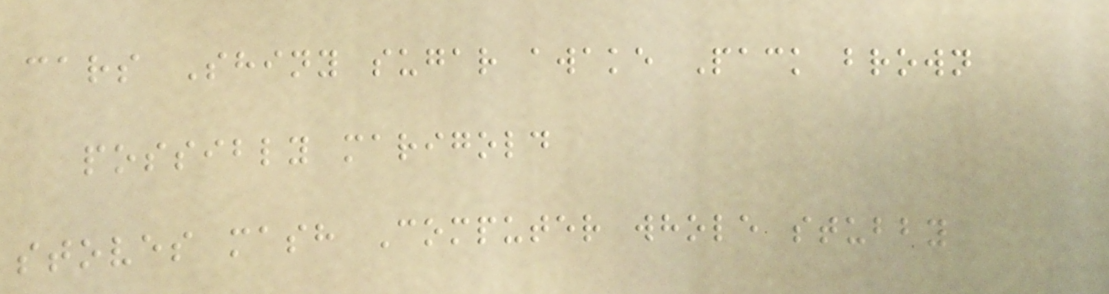cars Shiny sugar awake Pack brown
possibly marigold
stoves mash Computer whole stubby
